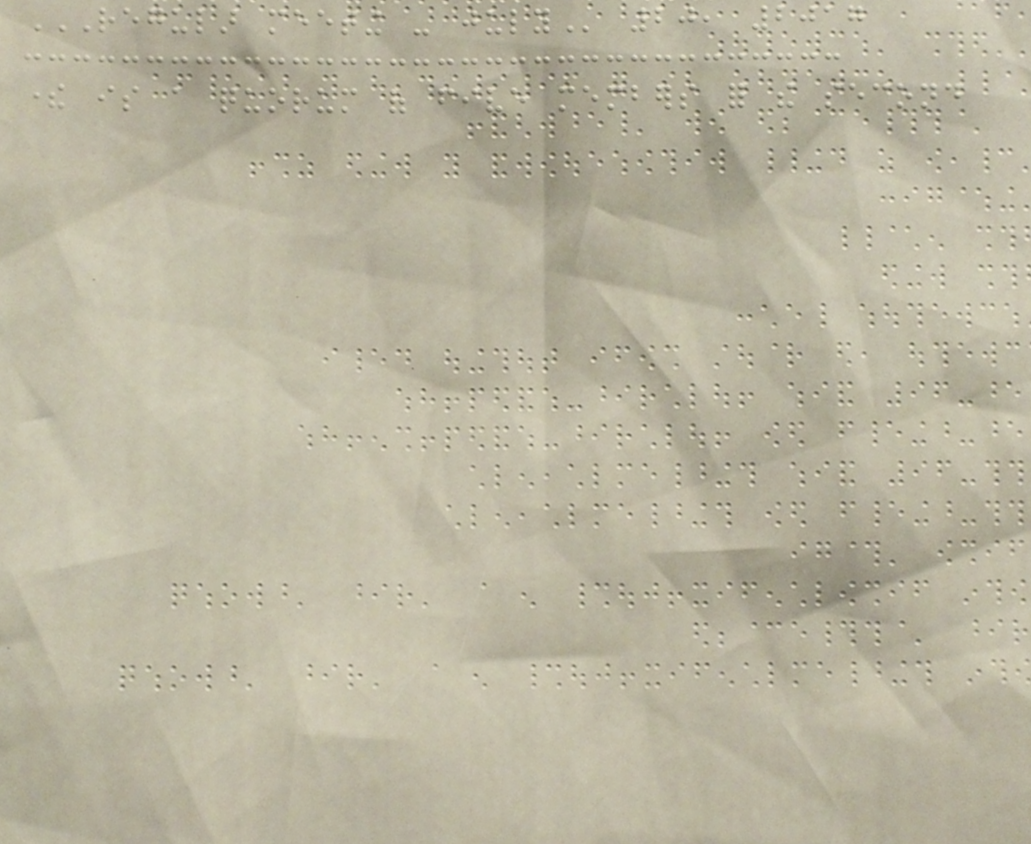REGULAR MEETING - JULY 20, 2017
there is a quorum of five members for the second
